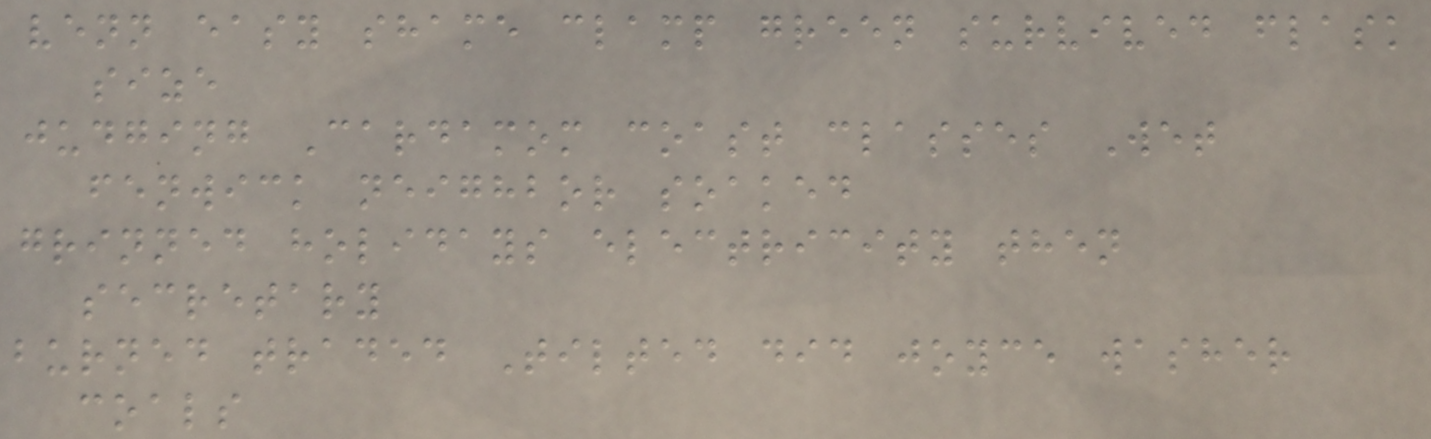venn easy shame clamp green survived flask
size
judging Cardamom coast classes Wet
fenwick neighbor soaked
grinned holidays electricity then
secretary
burned traded Tilted did joyce washer
coals
